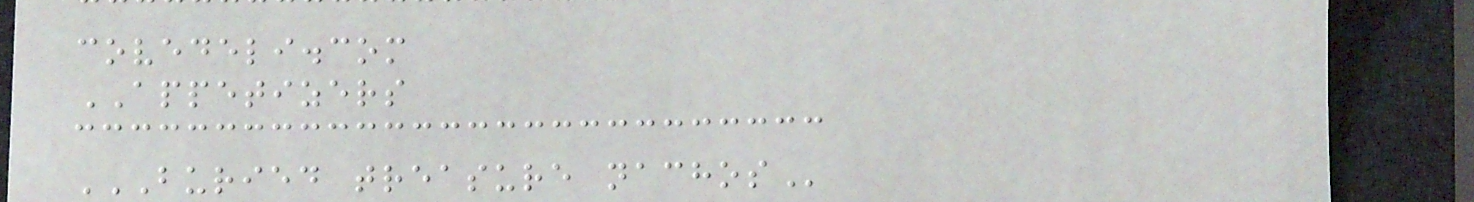covedeli.com
APPETIZERS
BURIED TREASURE NACHOS
